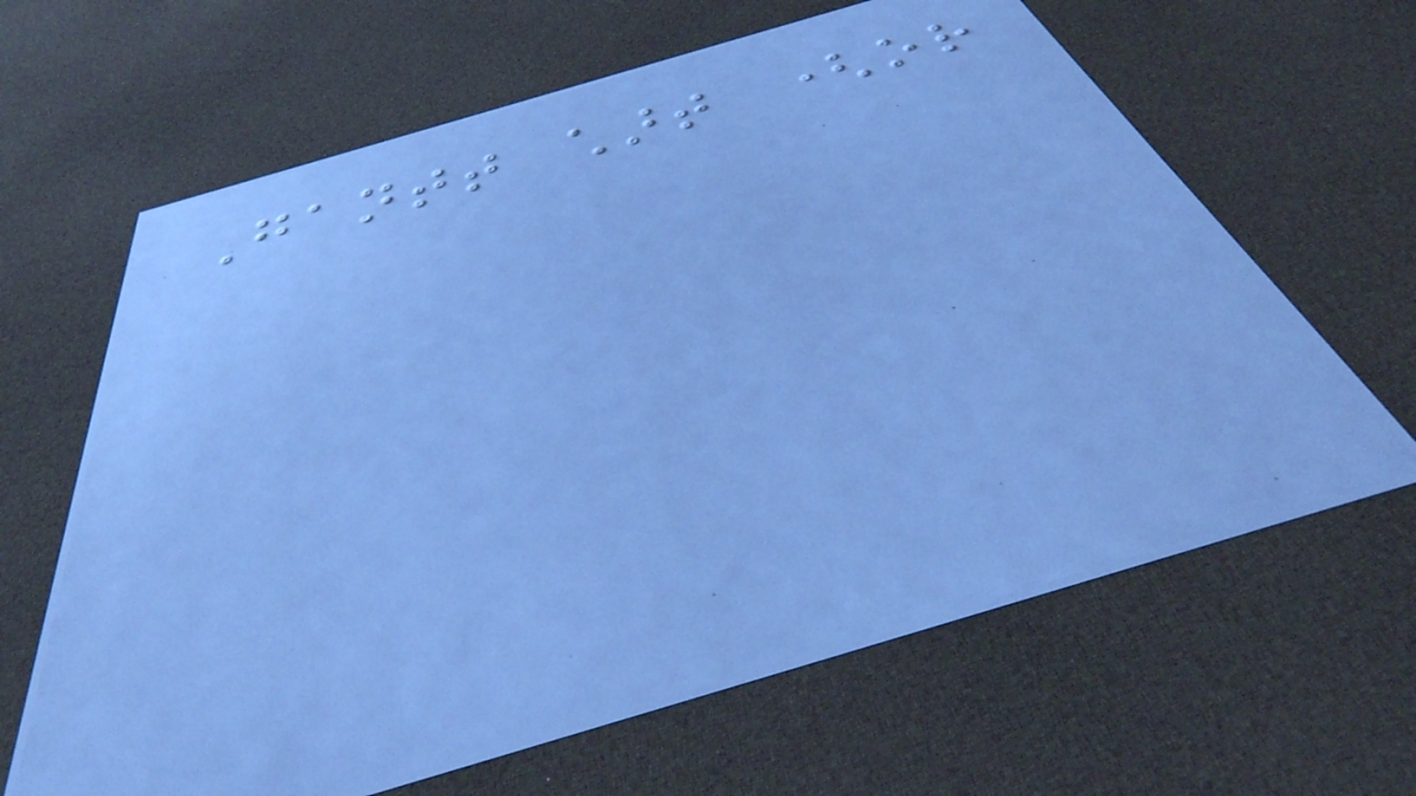Gantt chart (or
